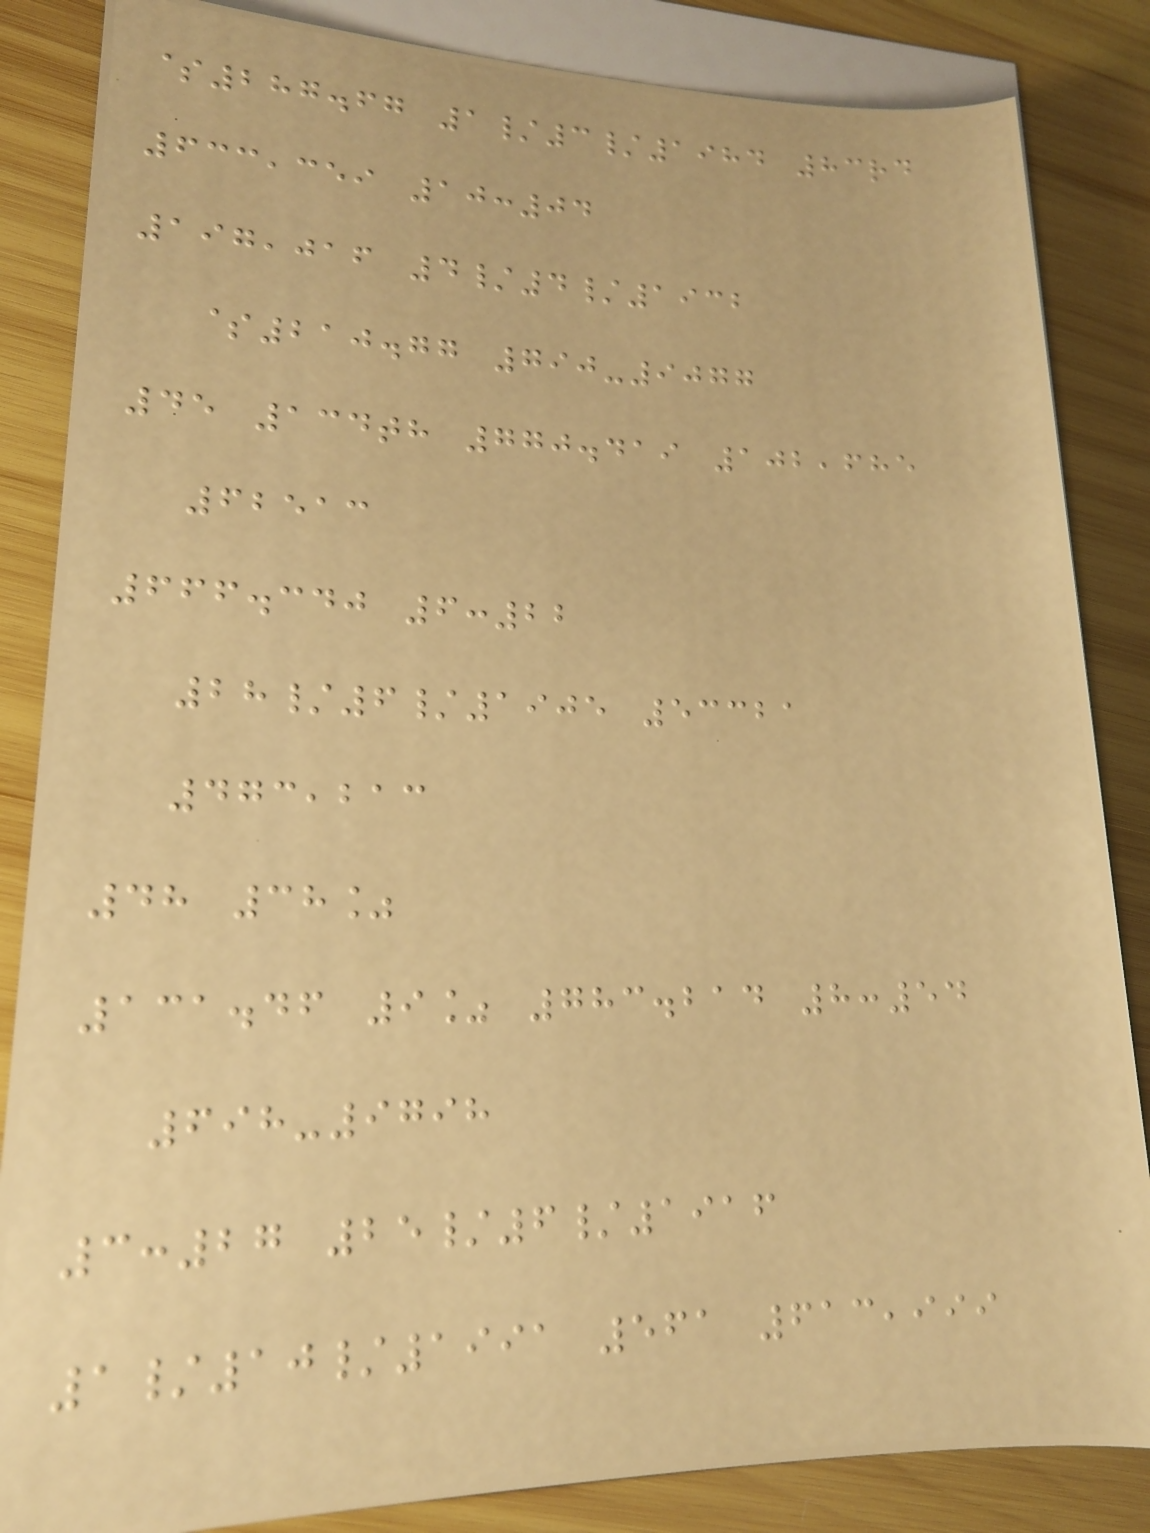$287.67 1/3/1984 83rd
633,359 10:04
197,016 4/4/1932
$210.77 790-9077
45 134th 770.419 102,685
62513
666.340 6:22
28/6/1905 53321
473,213
48 38%
131.46 9% 783.214 8:54
698-9798
3:27 25/6/1916
1/10/1991 561 613,999
